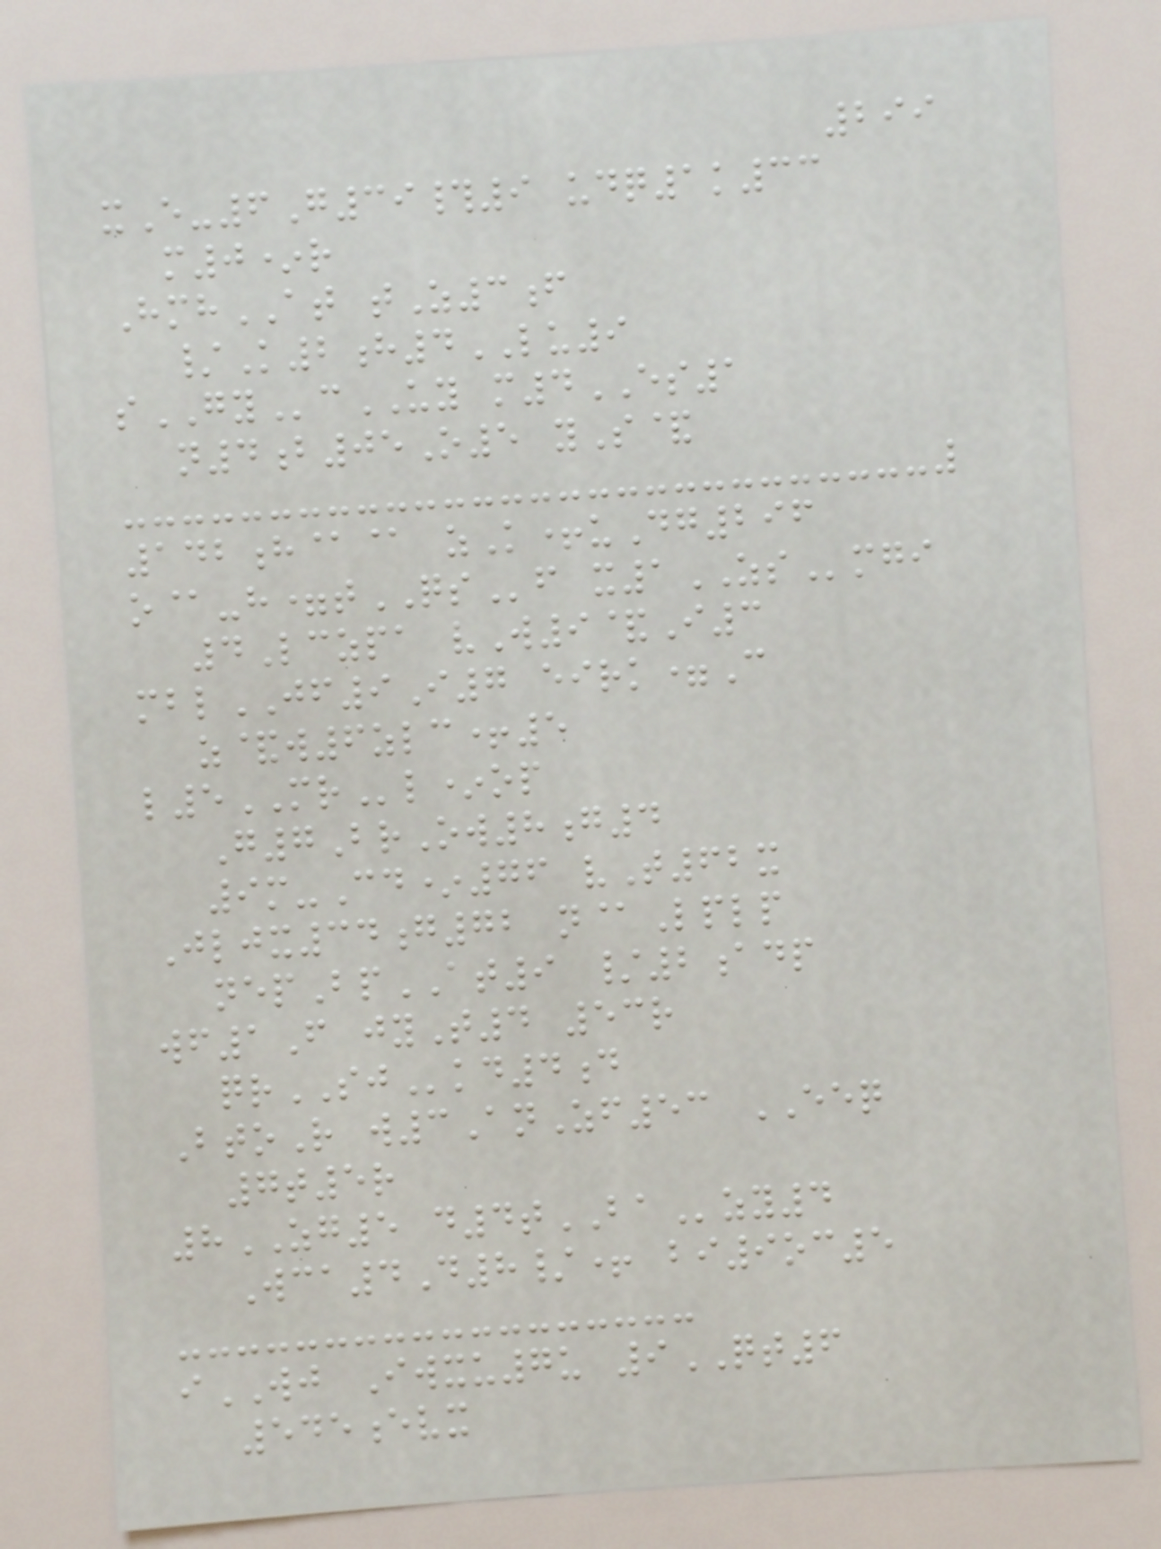299
xE-6G39#9 udq1k33
m0*r
HmhAT tZ3f
/K2h4LU9
sGYcUY m4ES1
n4b05O5 yS&
142h@@ zK+uDg296
o@-h=tQSf x1ZSmgi
4Lczpa vW9&I3
mblJF9I7 eirk=C
z&w6zlc+5
l5MRl*op
G7BrOw8g4
9m-Cd*76 vT62x
Jljx34g72 n@Lplp
nepBpAT9 /2adp
wf1F jyT4 53r
qrSJkd4d
BtoR w3AnZf53 EEQ
7t5r
8ZG5 d4tBAzy4
Wca4D8/+ bi9oc5
iWJ Iwxu7u 9QT6
545evx
